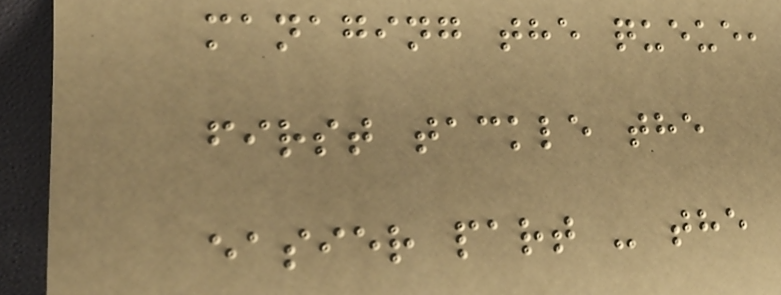managing the queue,
first tackle the
easier part - the
